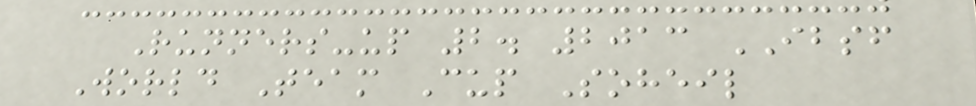Runners-up 2. 2013 IBSF
World Team Cup Soheil
